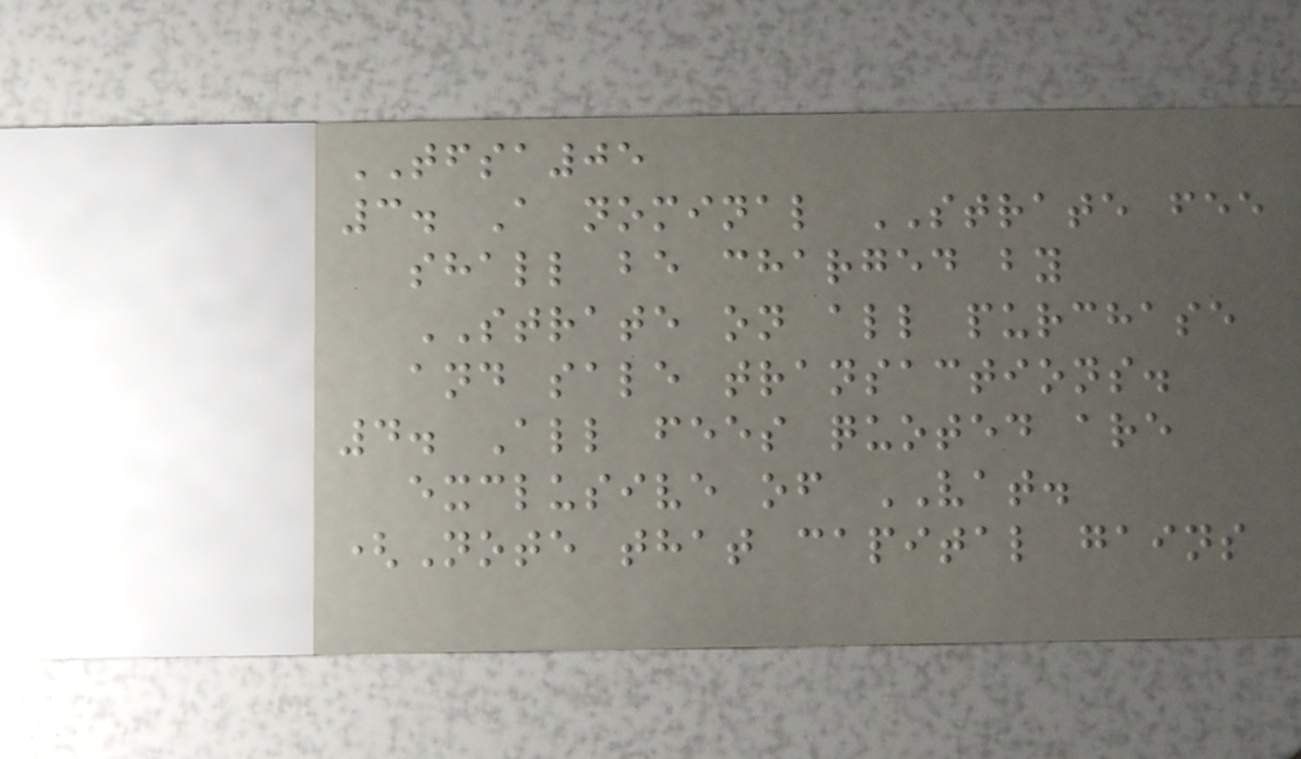TFSA05
3. A nominal STRATE fee
shall be charged by
STRATE on all purchase
and sale transactions.
4. All fees quoted are
exclusive of VAT.
(Note that capital gains
